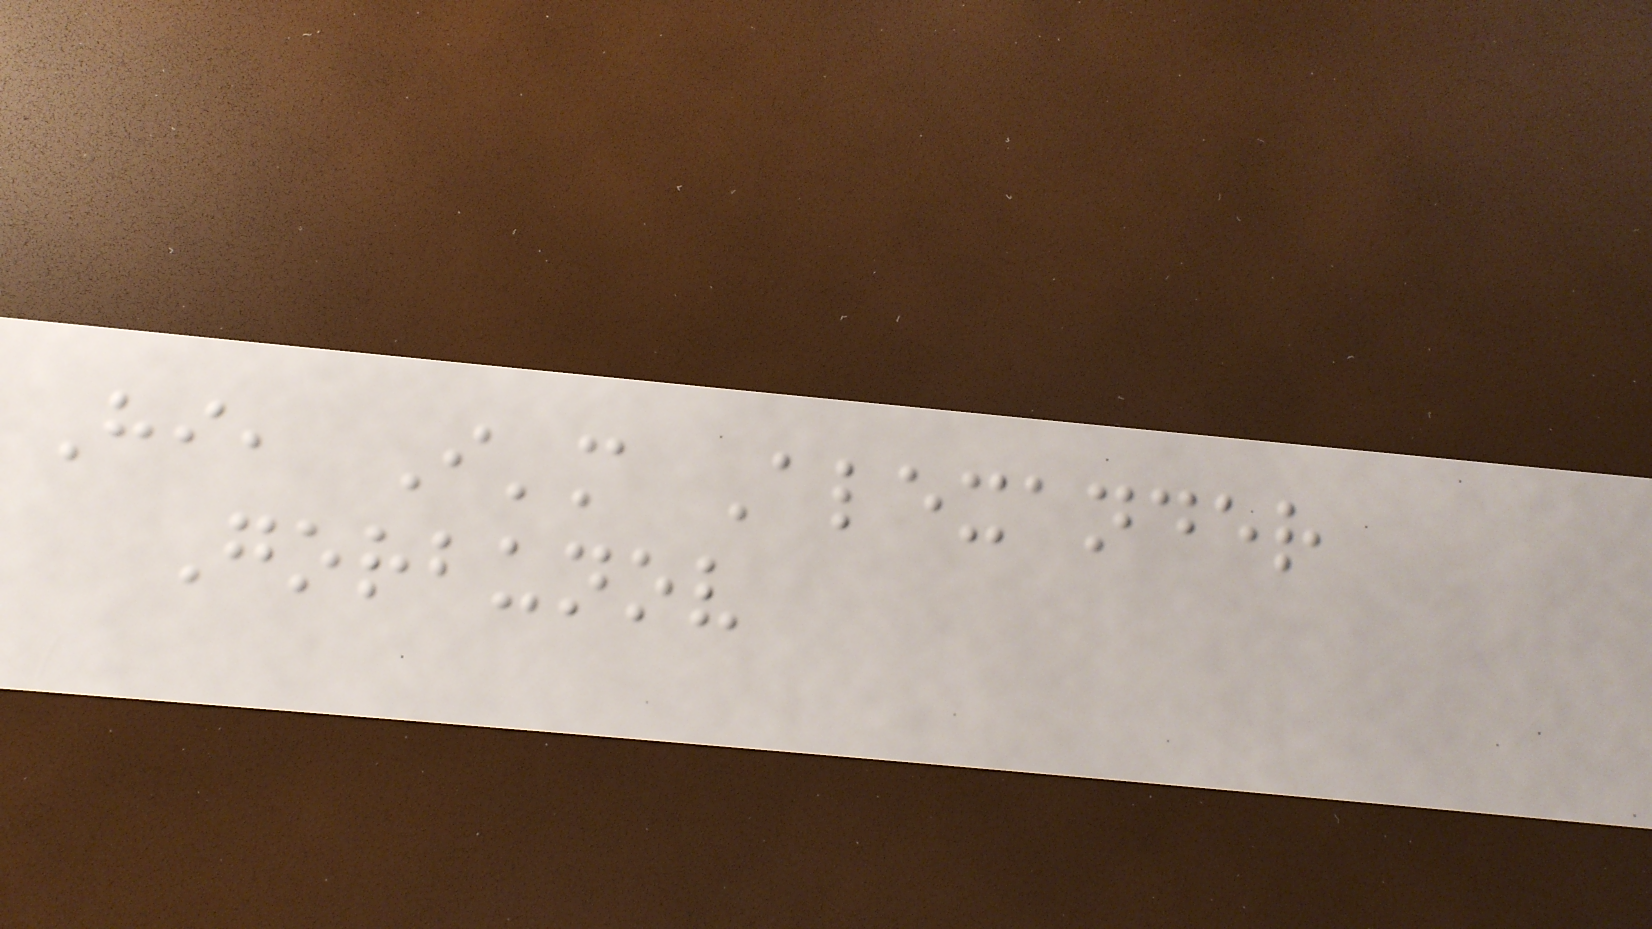Hi, I'm Alexander
Gorbunov
